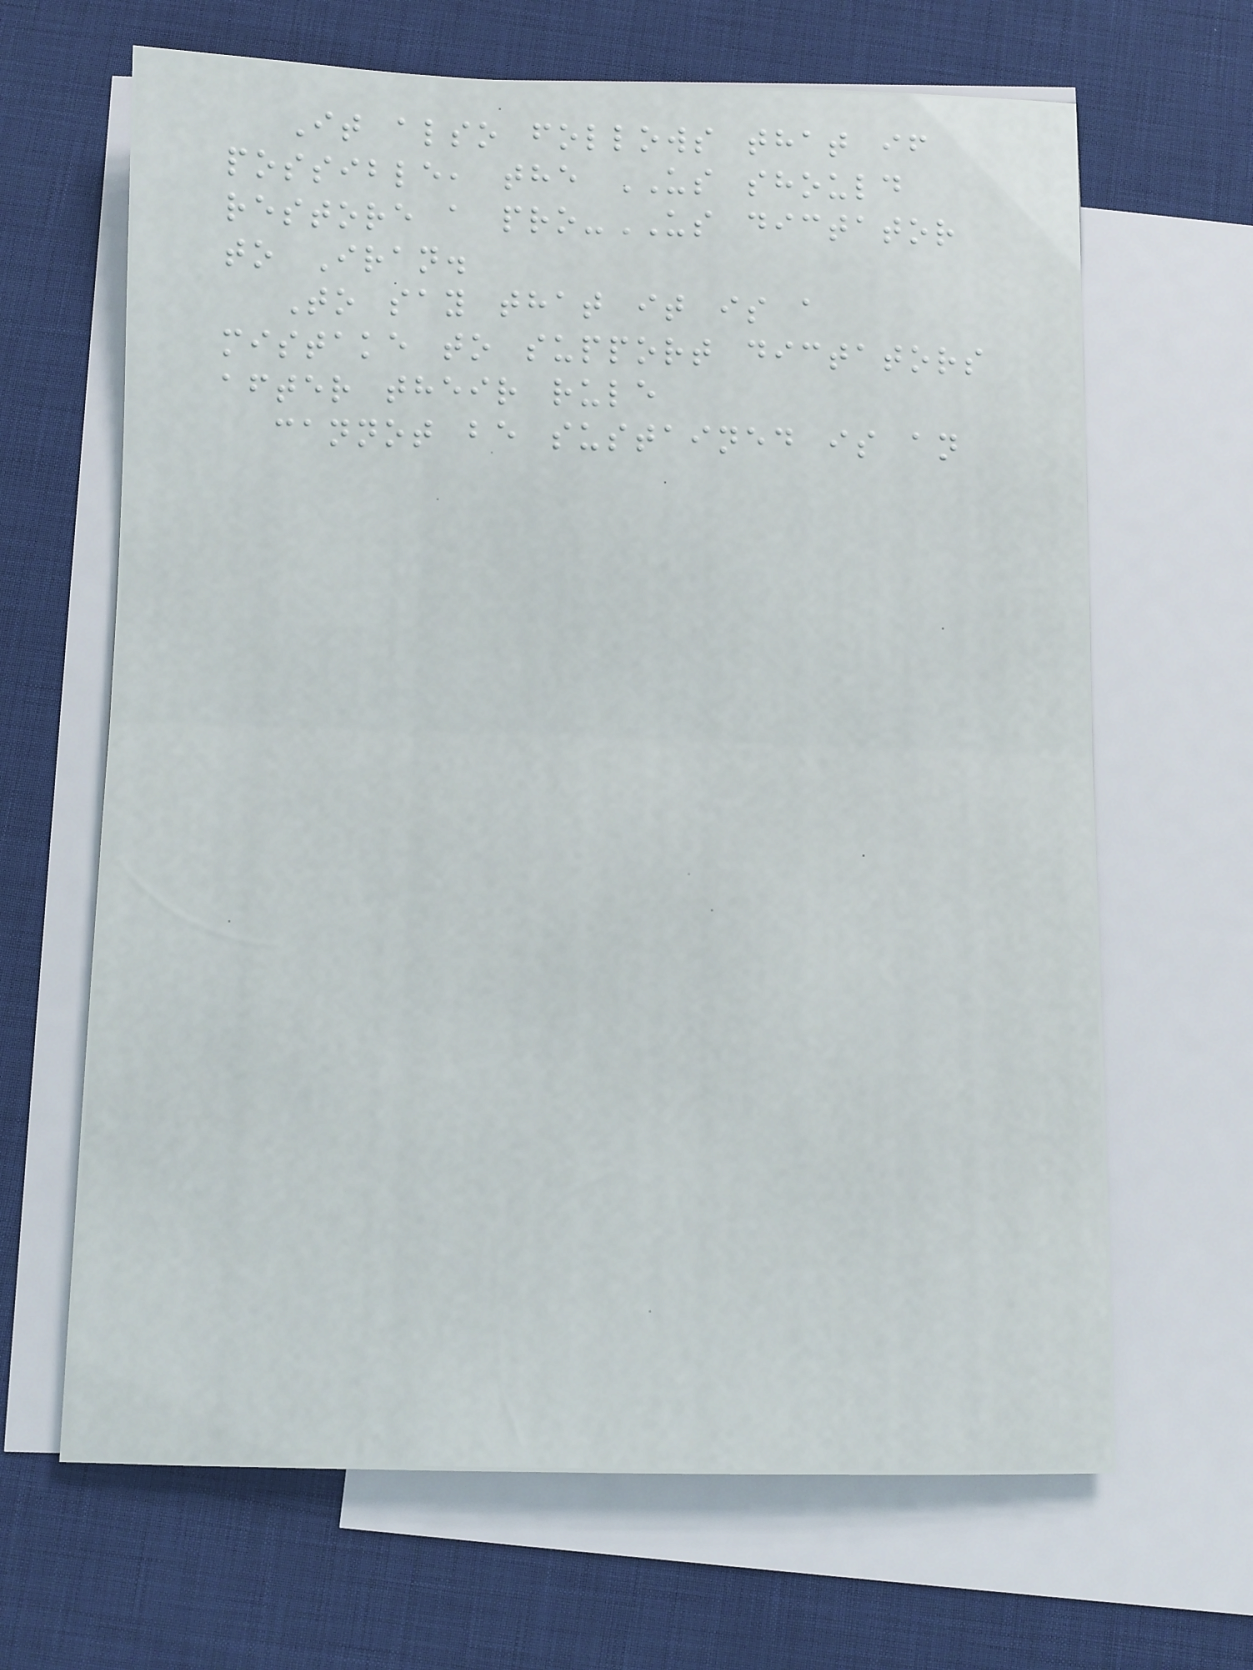It also follows that if
possible, the US should
restore a pro-US dictator
to Iran.
To say that it is a
mistake to support dictators
after their rule
cannot be sustained is an
